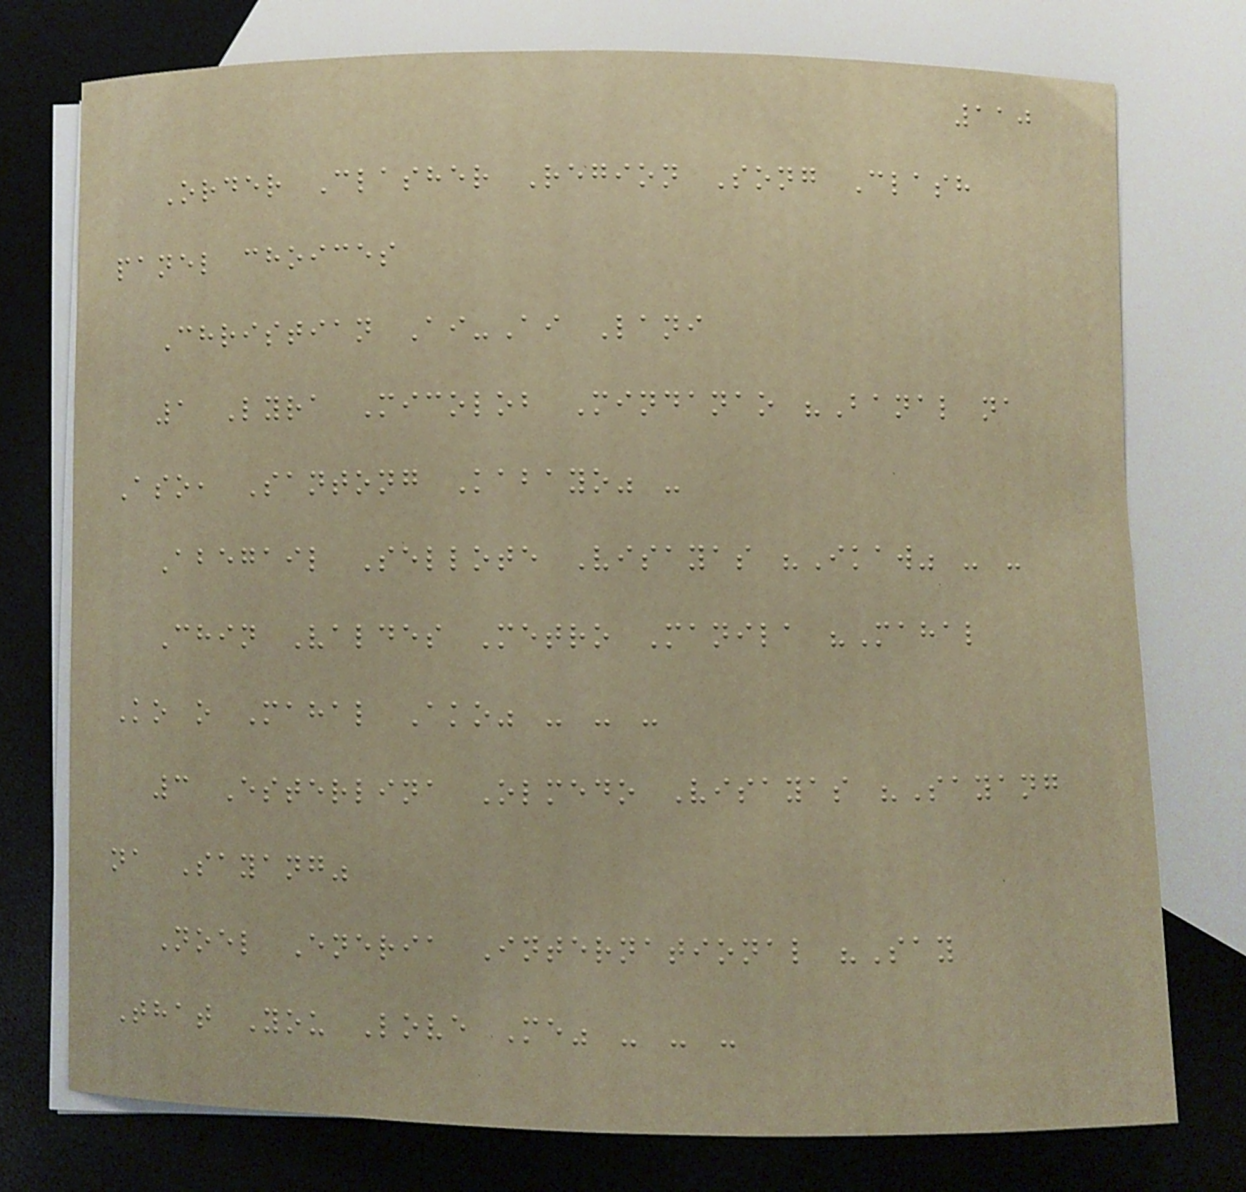110
Order Clasher Region Song Clash
panel choices
Christian Ai-Ai Lani
1 Lyra Micolob Mindanao "Banal na
Aso, Santong Kabayo" -
Abegail Sellote Visayas "Ikaw" - -
Chin Valdes Metro Manila "Mahal
Ko o Mahal Ako" - - -
3 Esterlina Olmedo Visayas "Sayang
na Sayang"
Noel Eneria International "Say
That You Love Me" - - -
